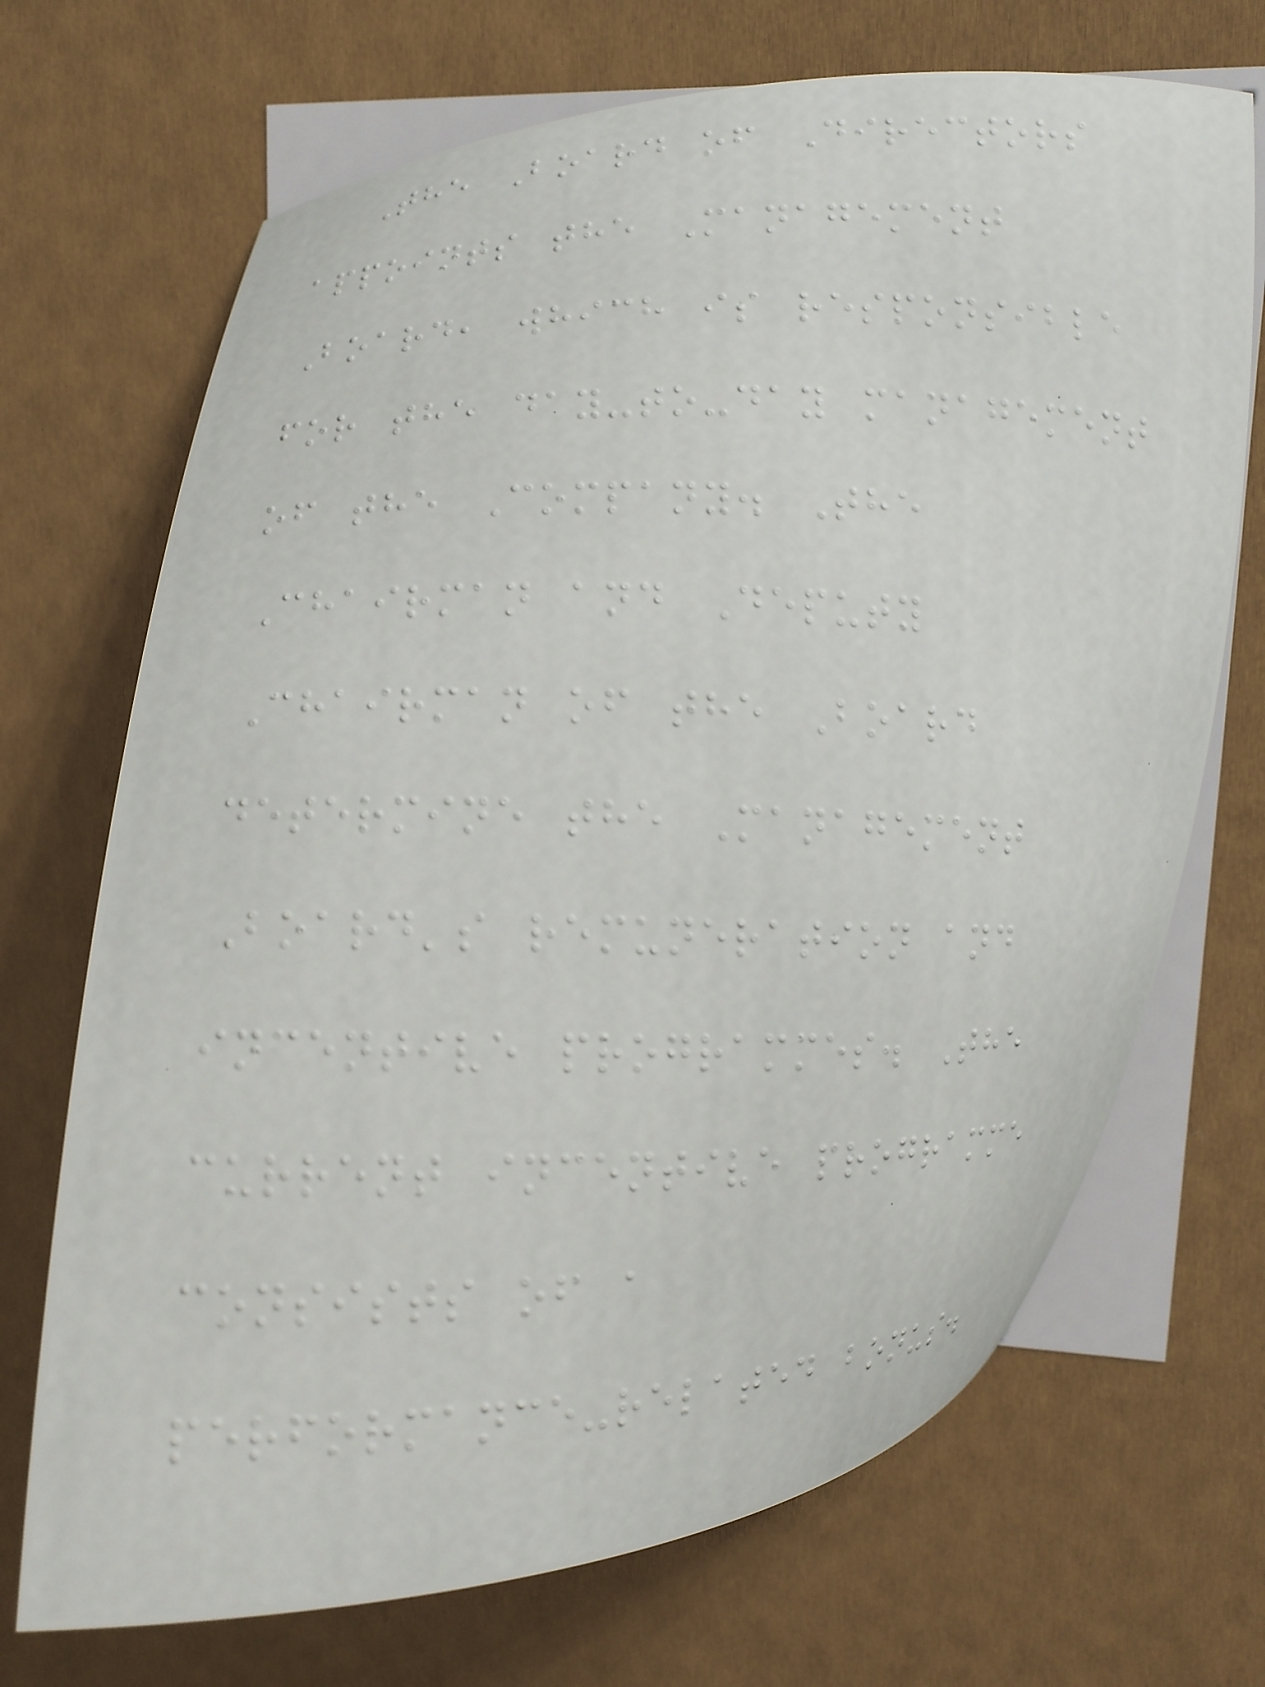The Board of Directors
appoints the Management
Board, which is responsible
for the day-to-day management
of the Company. The
Chairman and Deputy
Chairman of the Board
determine the Management
Board's remuneration and
incentive programmes. The
current incentive programme
consists of a
performance-related bonus.
